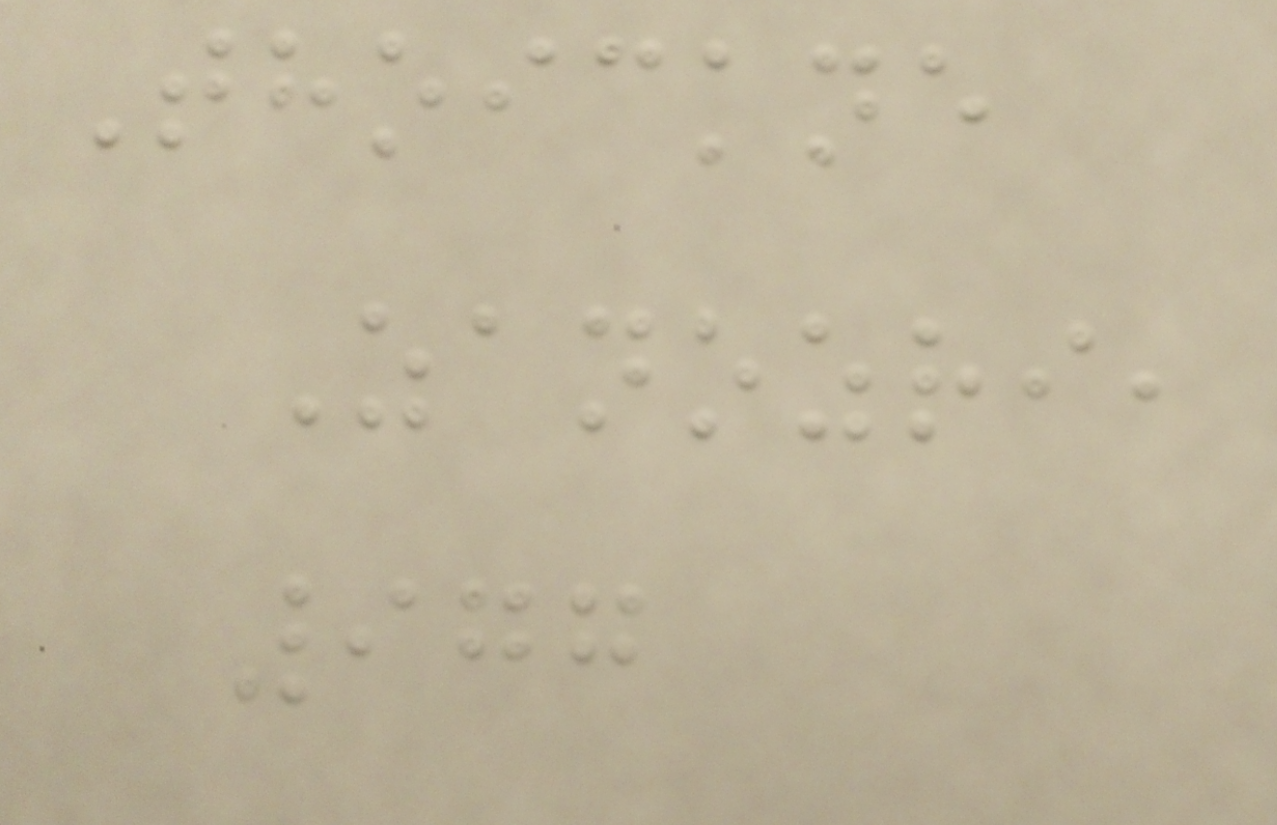Thoickne
Zanozri,
977
